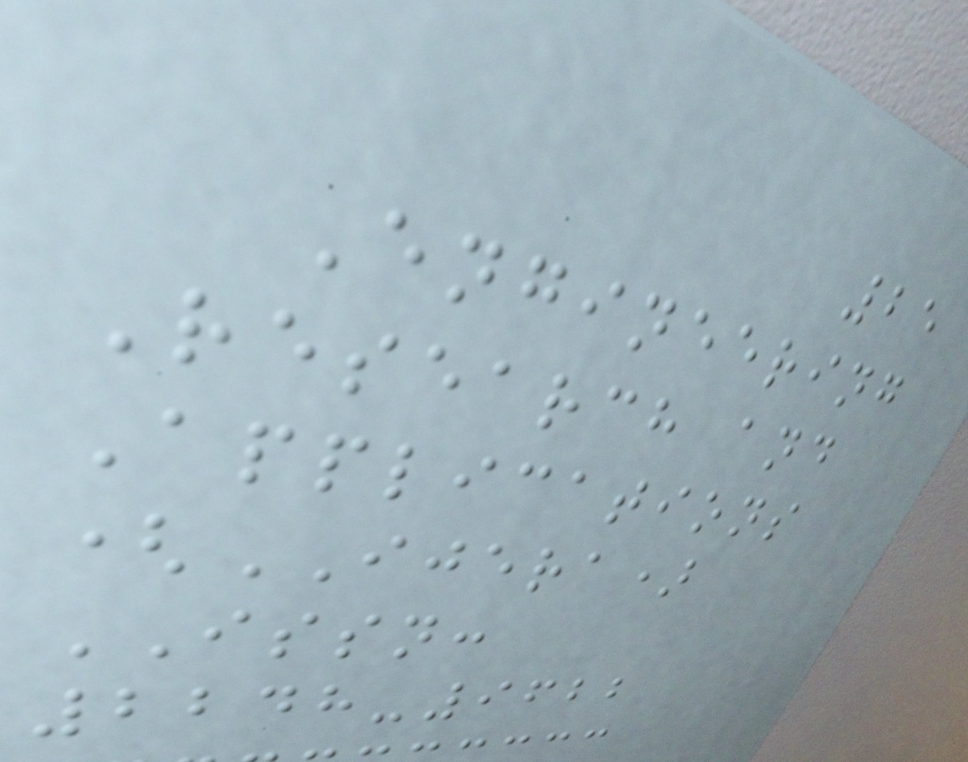25
Engineering
Research and
Applications
(IJERA)
ISSN:
2248-9622
